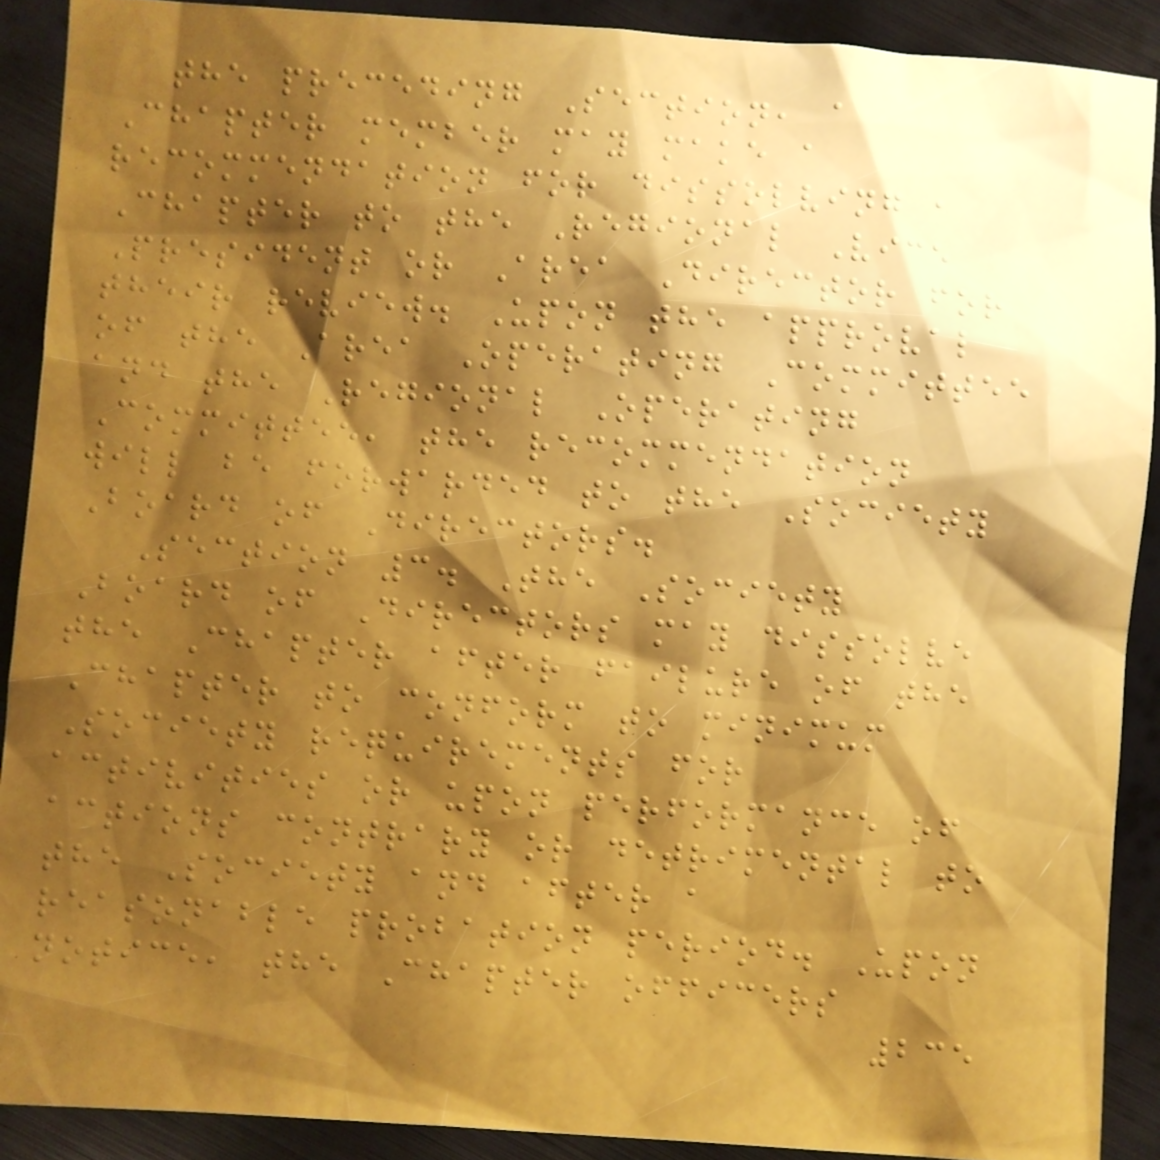the preceding Section, a
Chapter member may make a
recommendation for dissolving a
Chapter to the Regional Vice
President or Area Director for
their review. Upon the approval
of the Area Operating Committee
and the Regional Operating
Committee, the recommendation
will be forwarded to the Society
Board of Directors.
Section 3. The Society
Board of Directors may dissolve
the Chapter after failure of the
Chapter to conform to minimum
Society requirements for
activities or upon performance of
actions contrary or detrimental to
the Society and after a
reasonable probation period. Upon
notice, the Chapter officers
235
